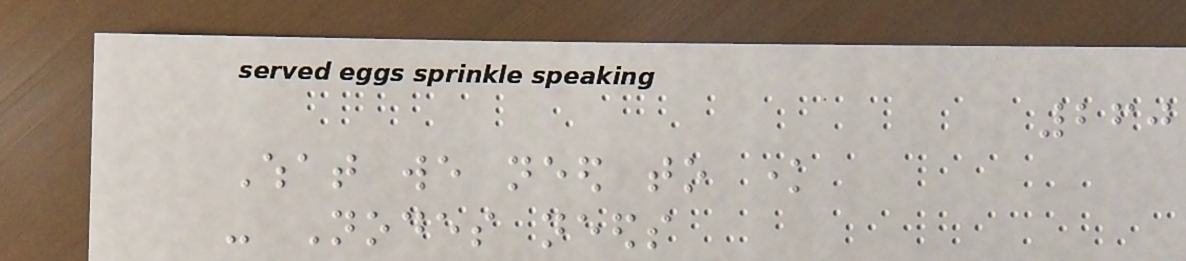260
What we need to know
- Nodes needs
